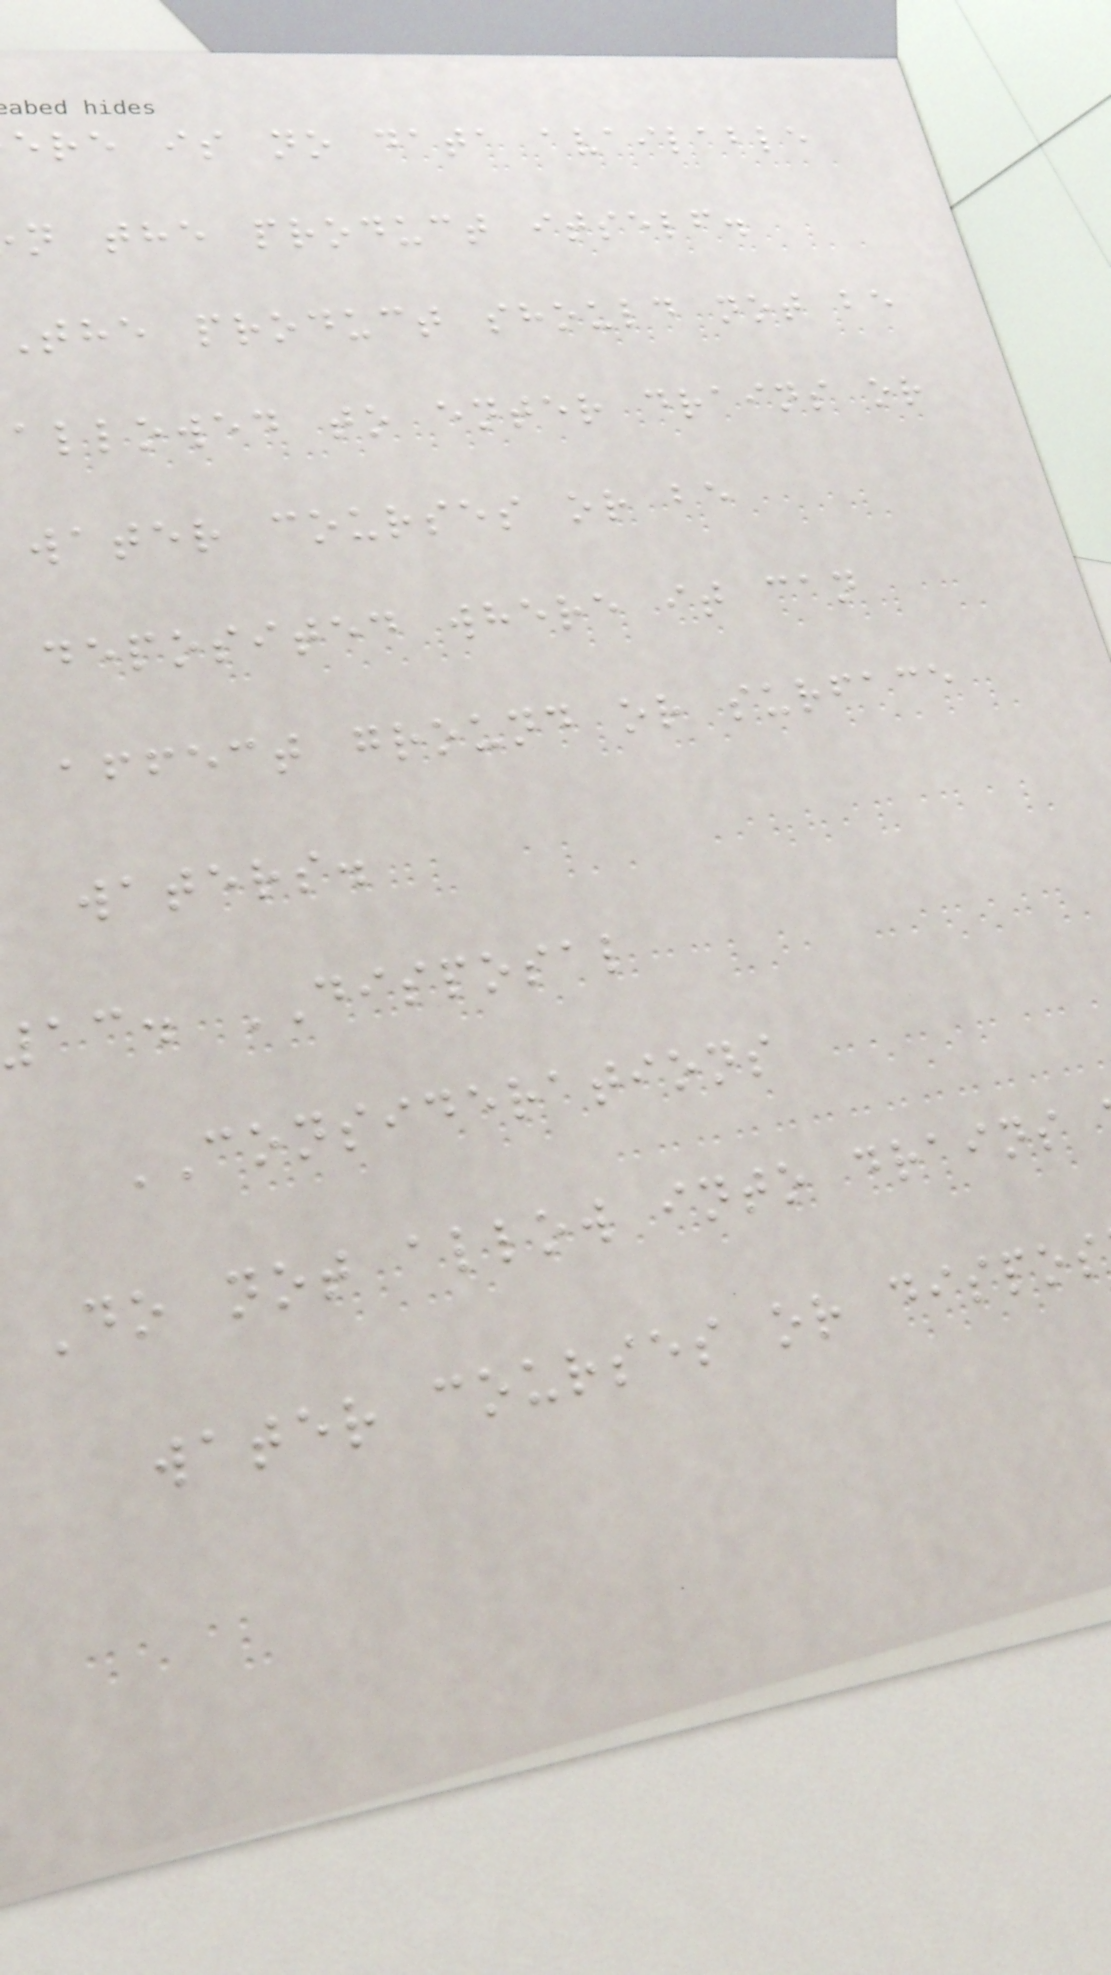ere is no data available
n the product itself.
the product should not be
allowed to enter drains or
water courses or be
deposited where it can
affect ground or surface
waters.
ac. DISPOSAL
CONSIDERATIONS
Do not allow into drains
water courses or dispos
